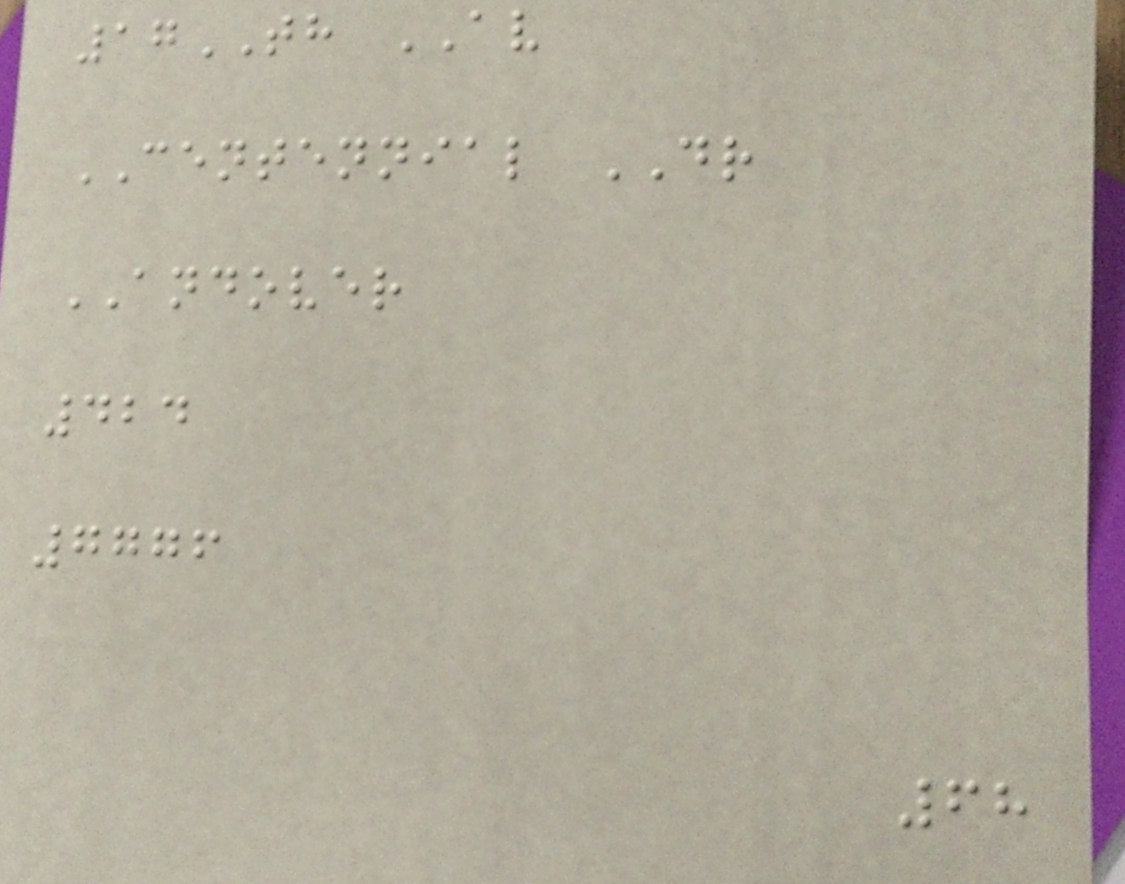17TH AV
CENTENNIAL DR
ANDOVER
424
7776
68
